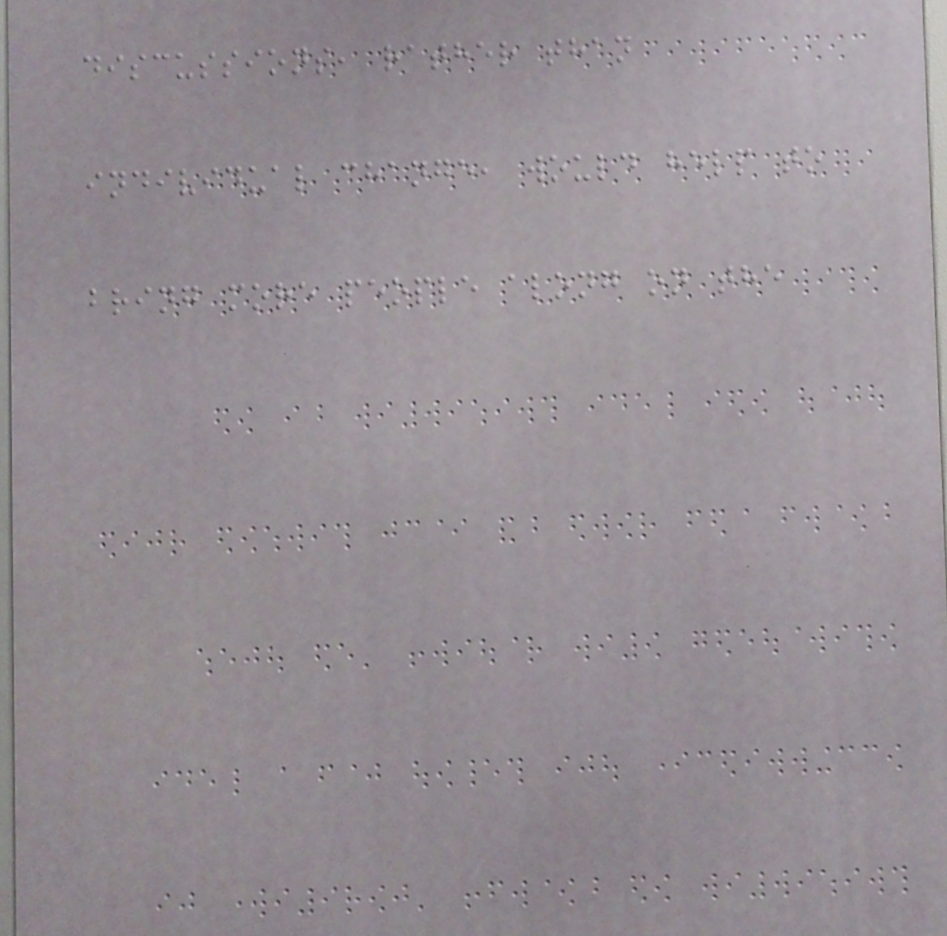discussions, rather than
individual change, would help to
bring more people along on the
